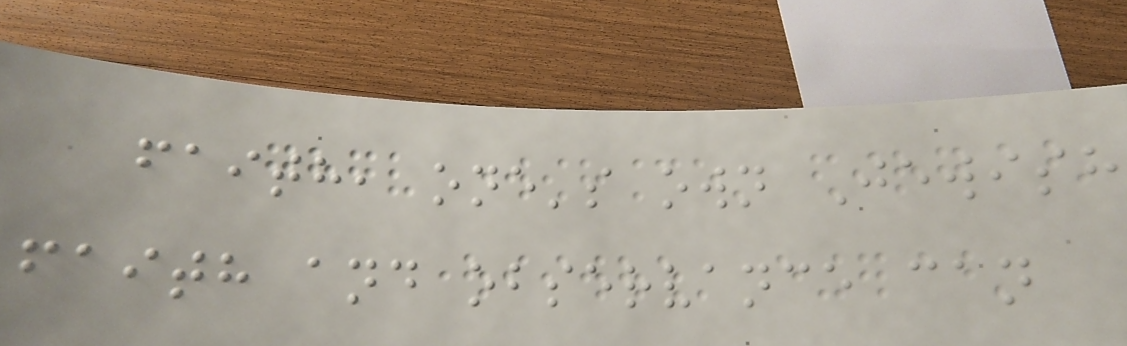faith, one's own Jewish
faith and observance can
